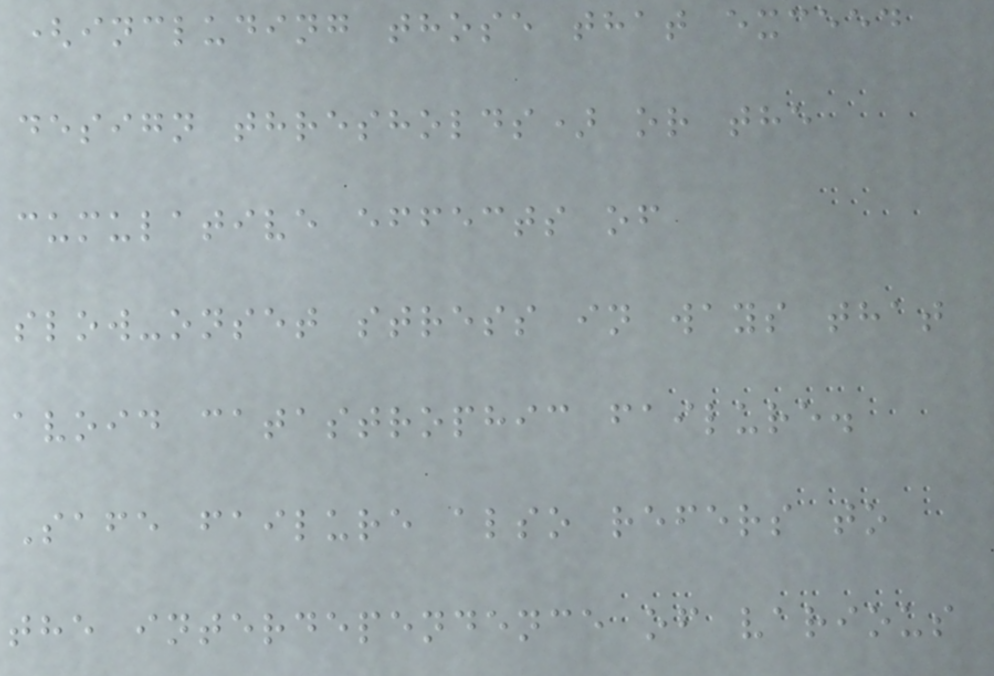(including those that exceed
design thresholds) or the
cumulative effects of
slow-onset stress in ways that
avoid catastrophic failure.
Safe failure also refers to
the interdependence of various
